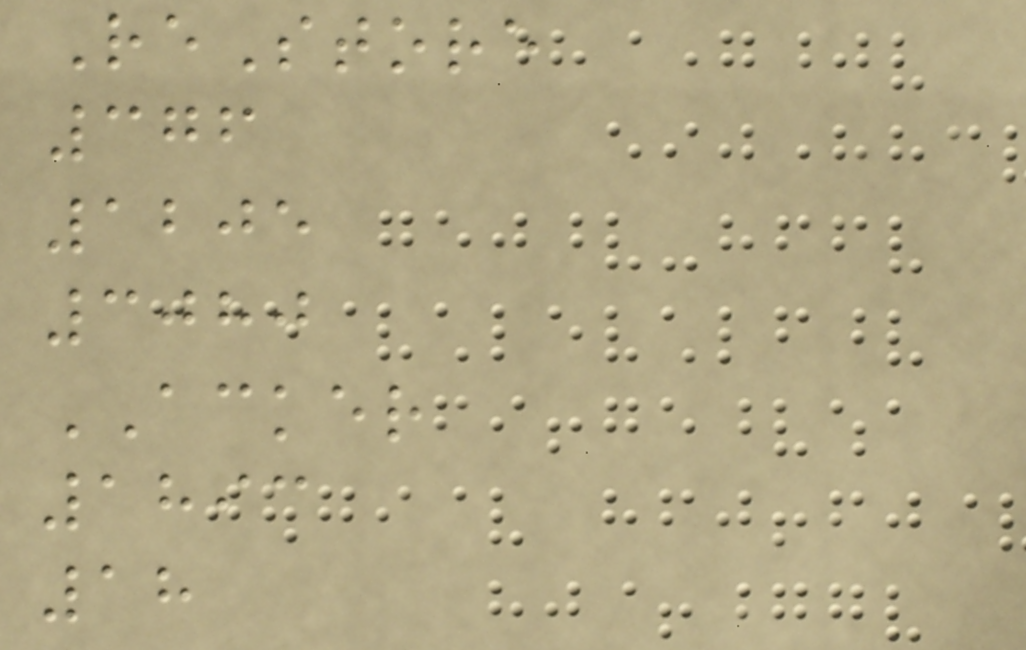ReStore
376
1205
3080
ACKER
1893
18
